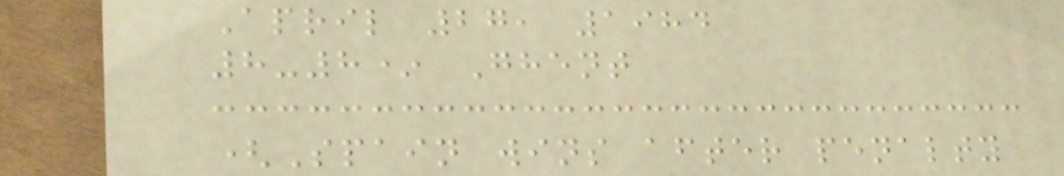April 27, 1984
8-8* Ghent
(Spain wins after penalty
